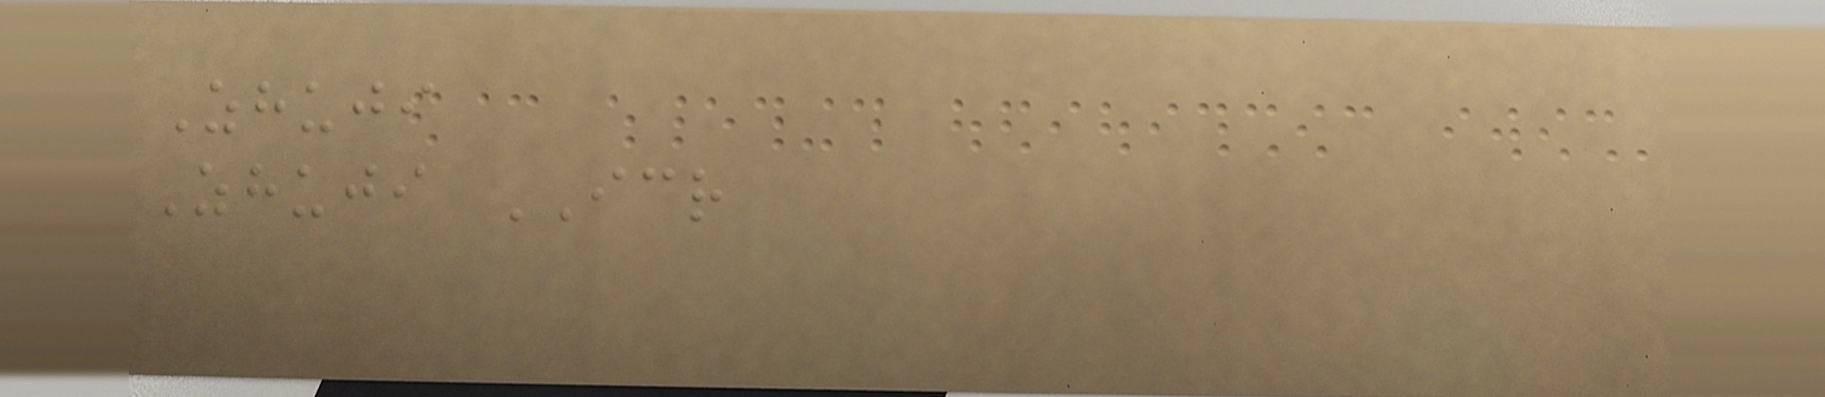Zhuji
Zhuji ICR
